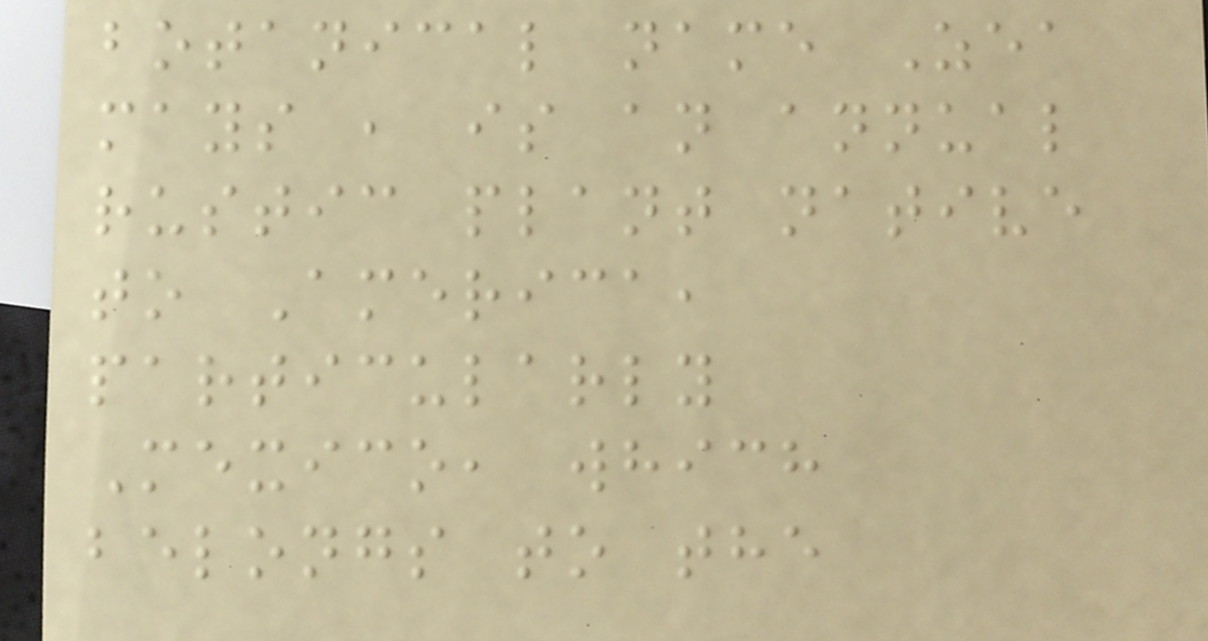botanical name Zea
mays , is an annual
rustic plant native
to America,
particularly
Mexico, which
belongs to the
